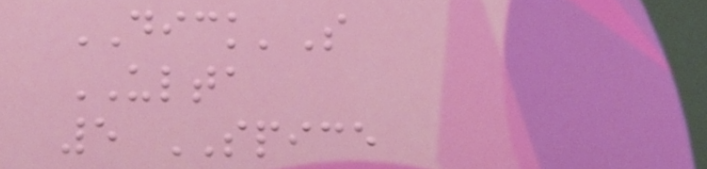DICK'S
ULTA
5 SPICE
